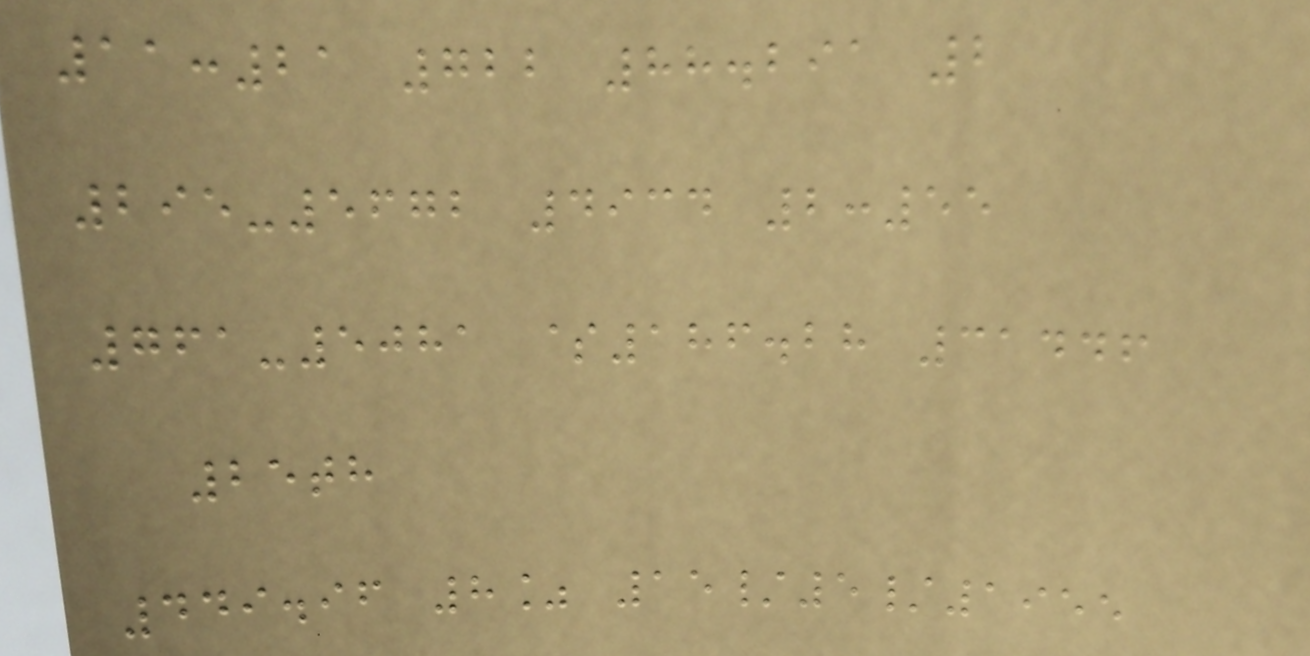11:21 722 88.291 2
295-5672 4934 2:55
761-5081 $186.28 31446
25th
449.96 8% 15/5/1955
